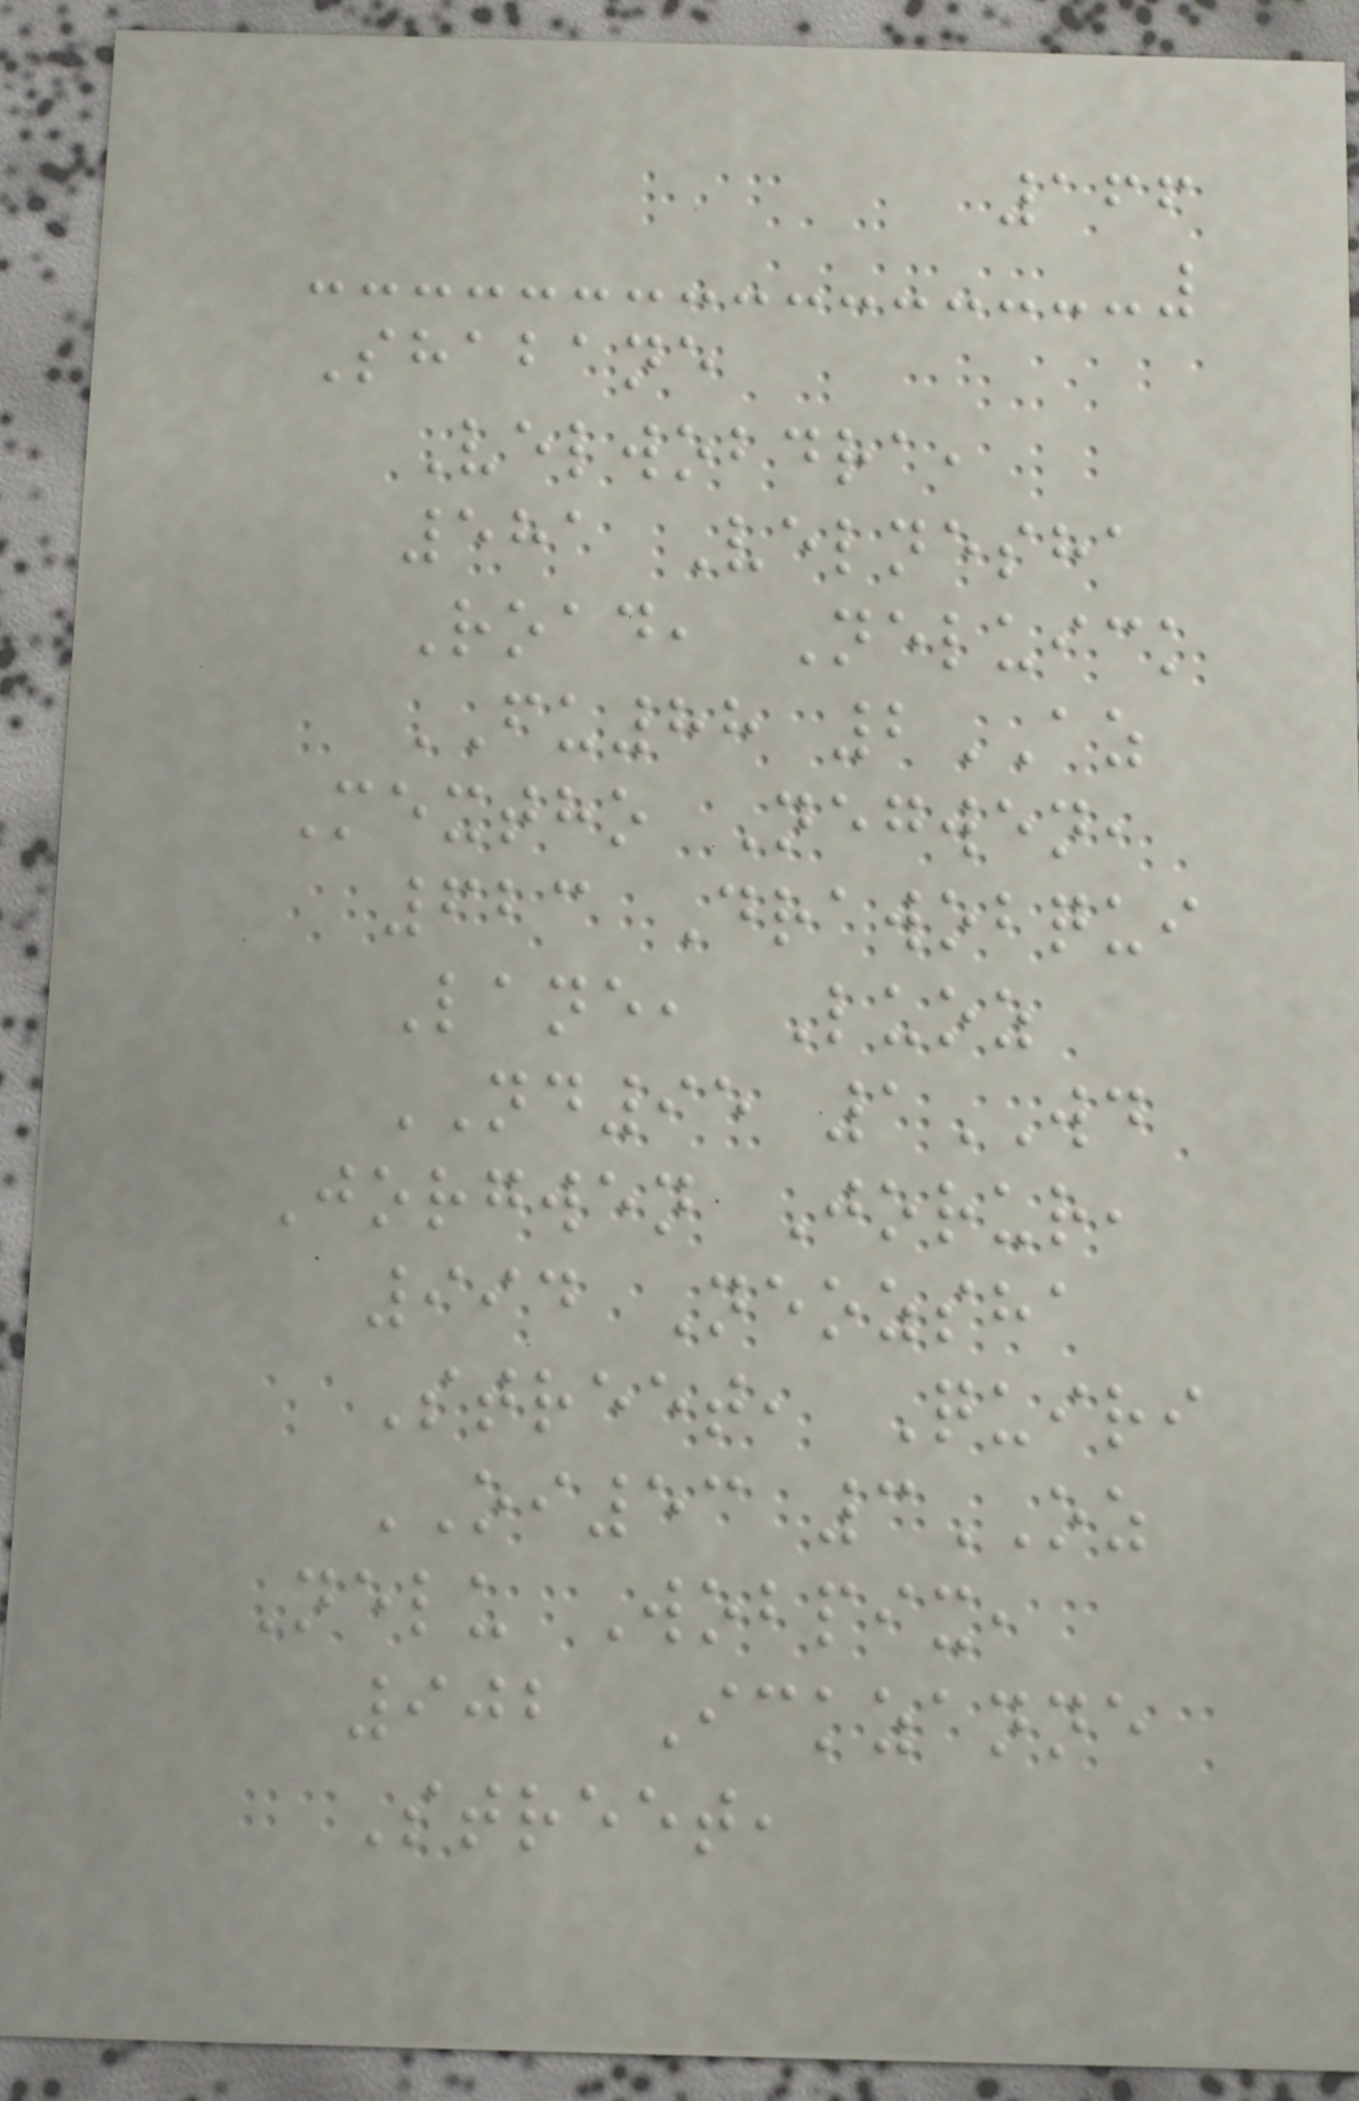166
Shabane
Velwobdra,
581 Velnesha
Road, Neluick
FU88 2AZ
Mextho Negwen,
623 Drawobqui
Lane, Luoz
ND95 1WD
Jorgwen Jorur,
994 Neozsha
Street, Quiri
OI53 3OZ
Nelu Wobpix,
902 Ickzanne
Street,
